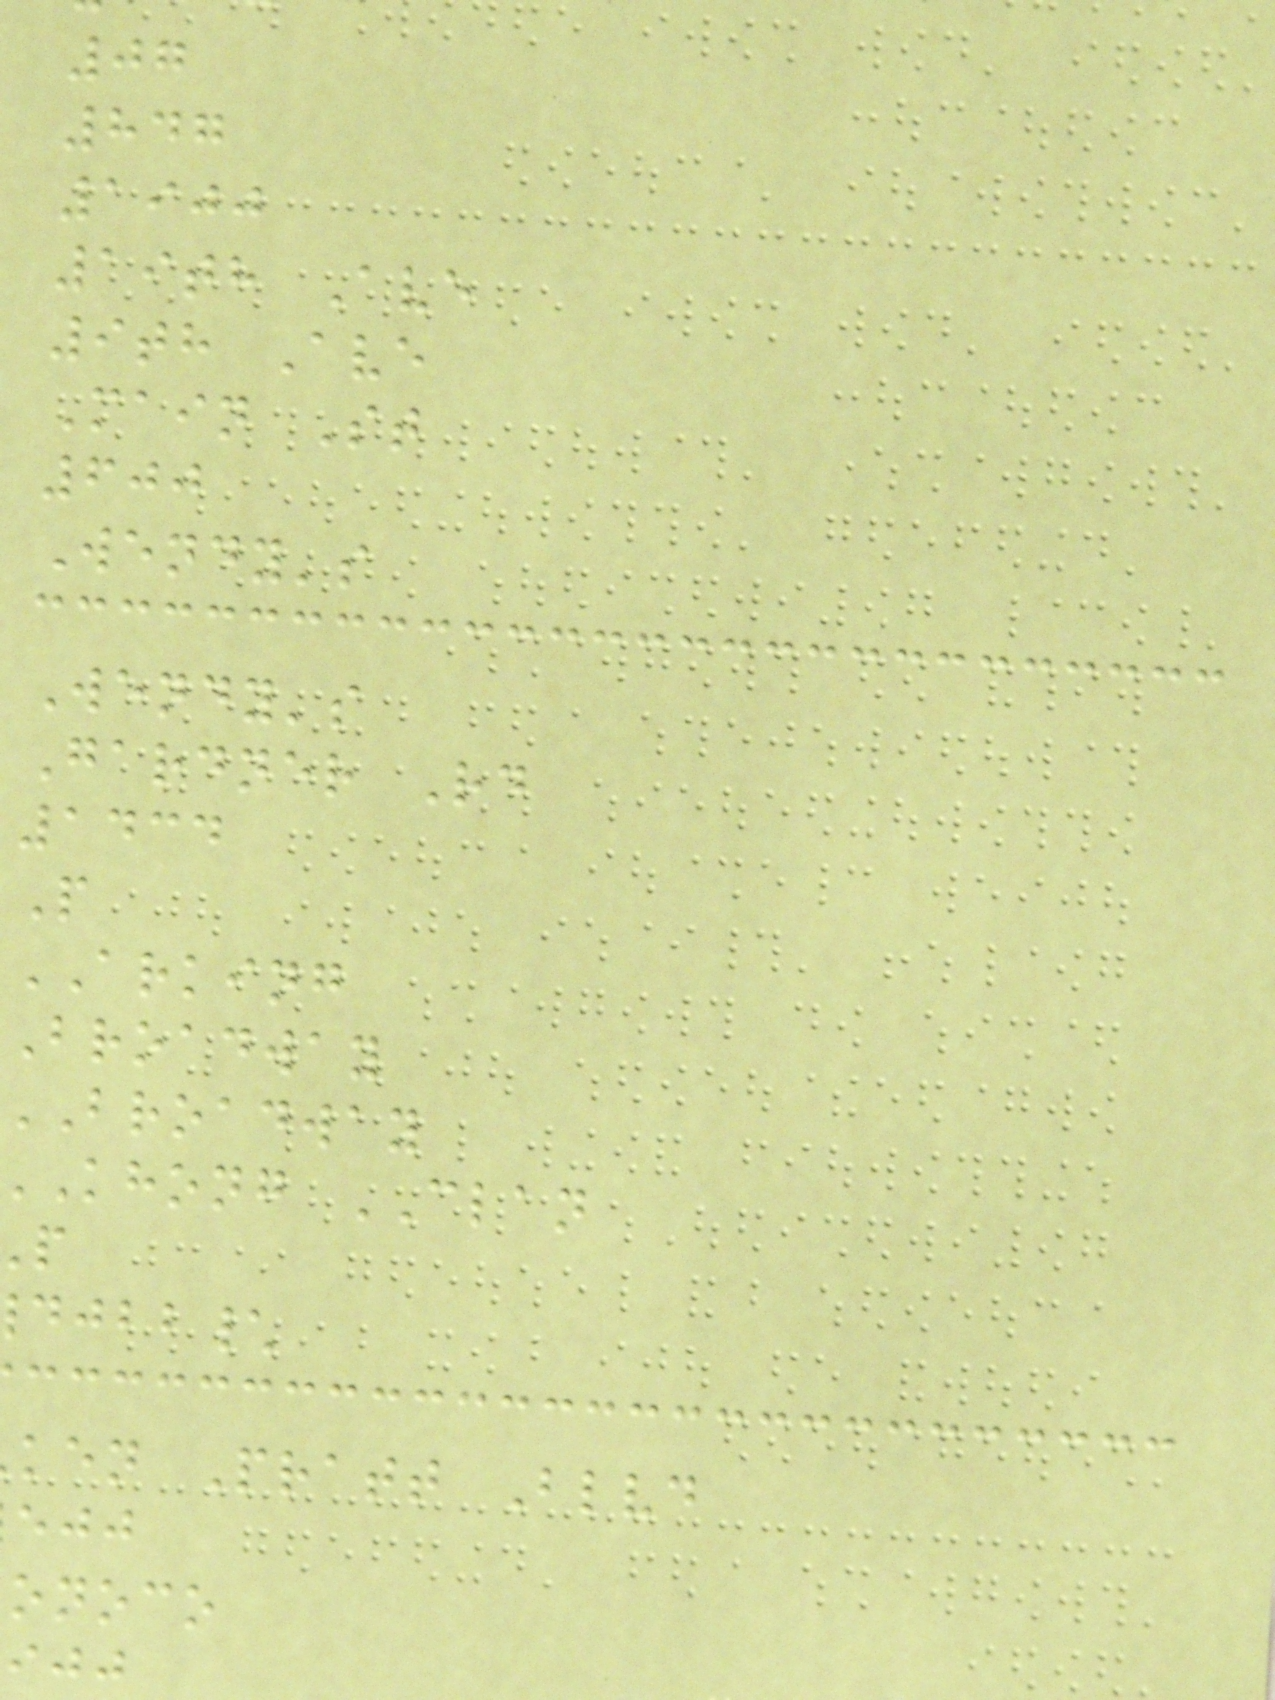07
847
1900
19th Ave
9th Ave
Main St
600
Wendy's
Wendy's
Gardner Rd
1434
P
ARKING
Broadway
broadway
khong CLAN
djbb\
ken Pratt Blvd
onoco
